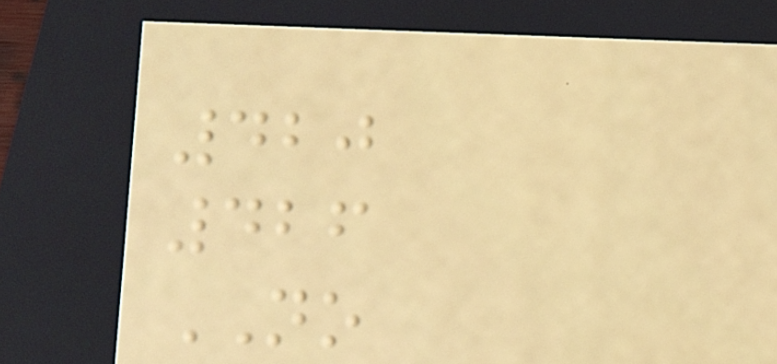420
426
NO
